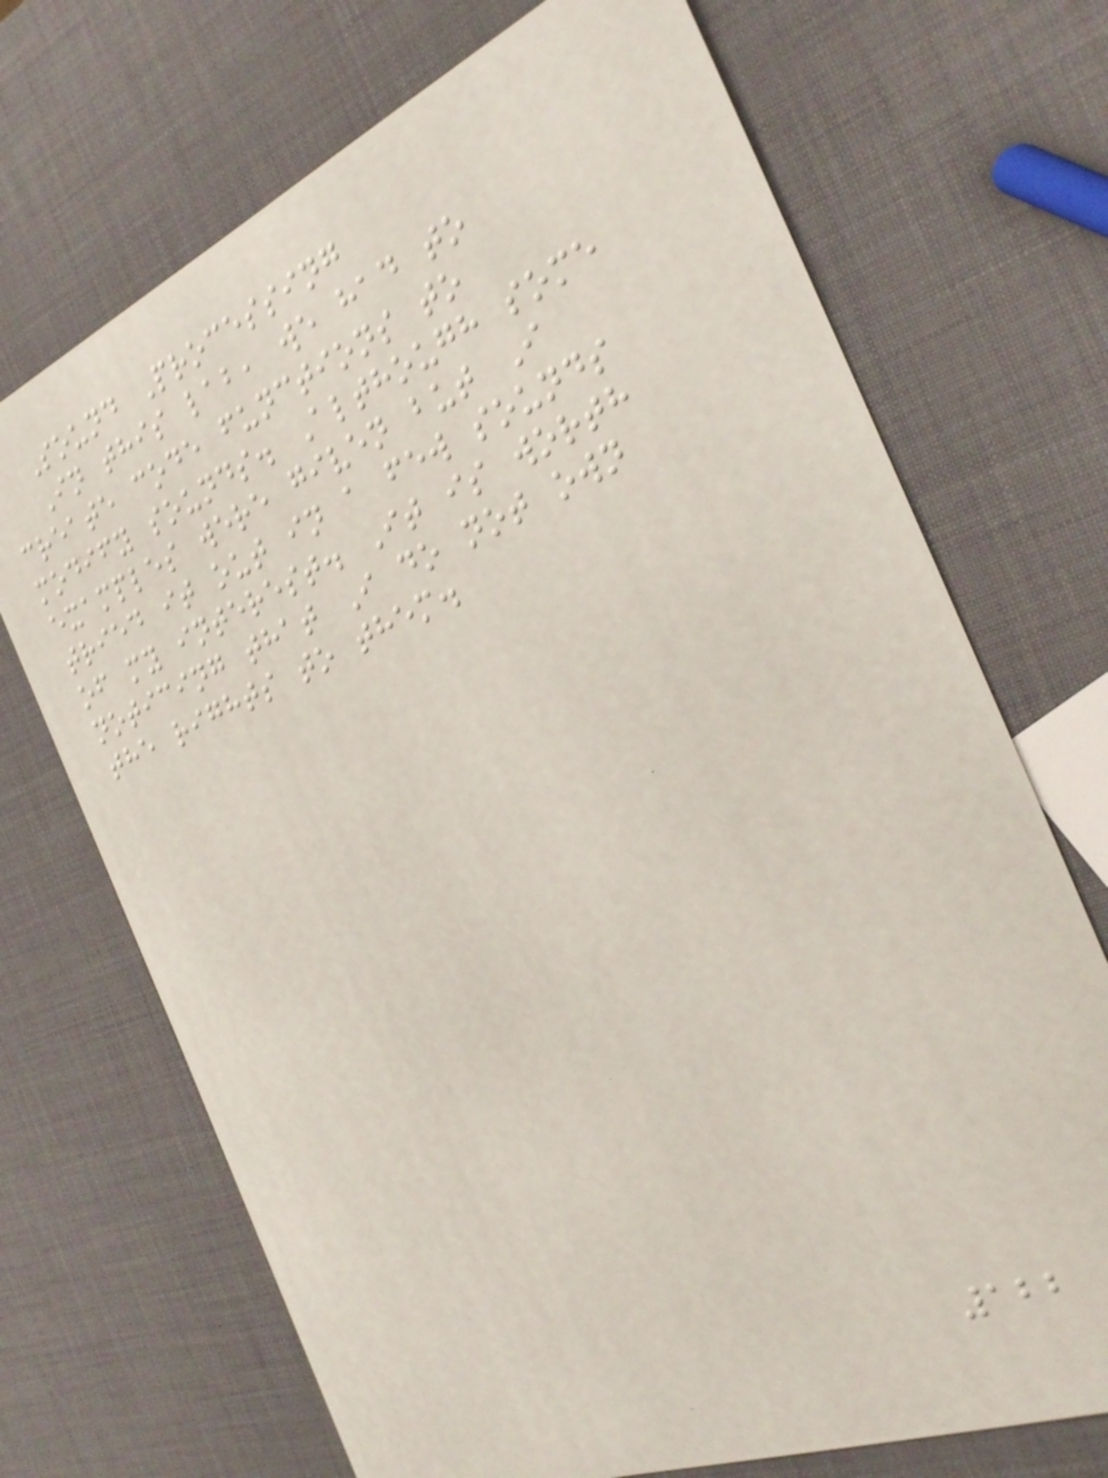Sound Processing
In this lab, we had to
create code functions to
modify sounds. Although some
examples were given but I
tried it out in a few sounds
of my interest. It is worth
noticing that I do not own
the rights to them.
122
